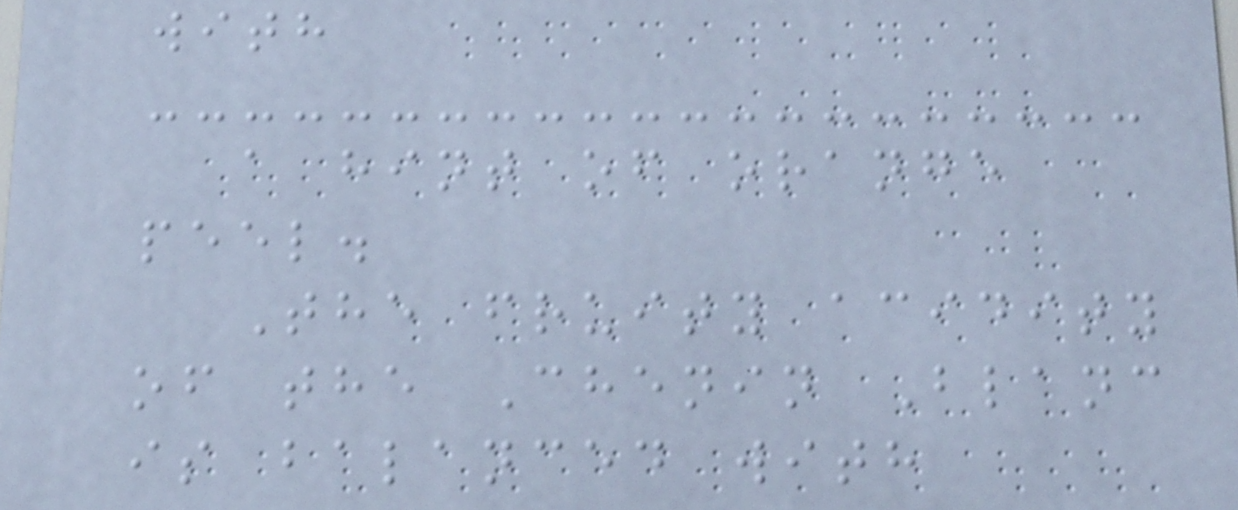with
a hint of orange
peel.
The fruity acidity
of the Chenin Blanc
is balanced with
